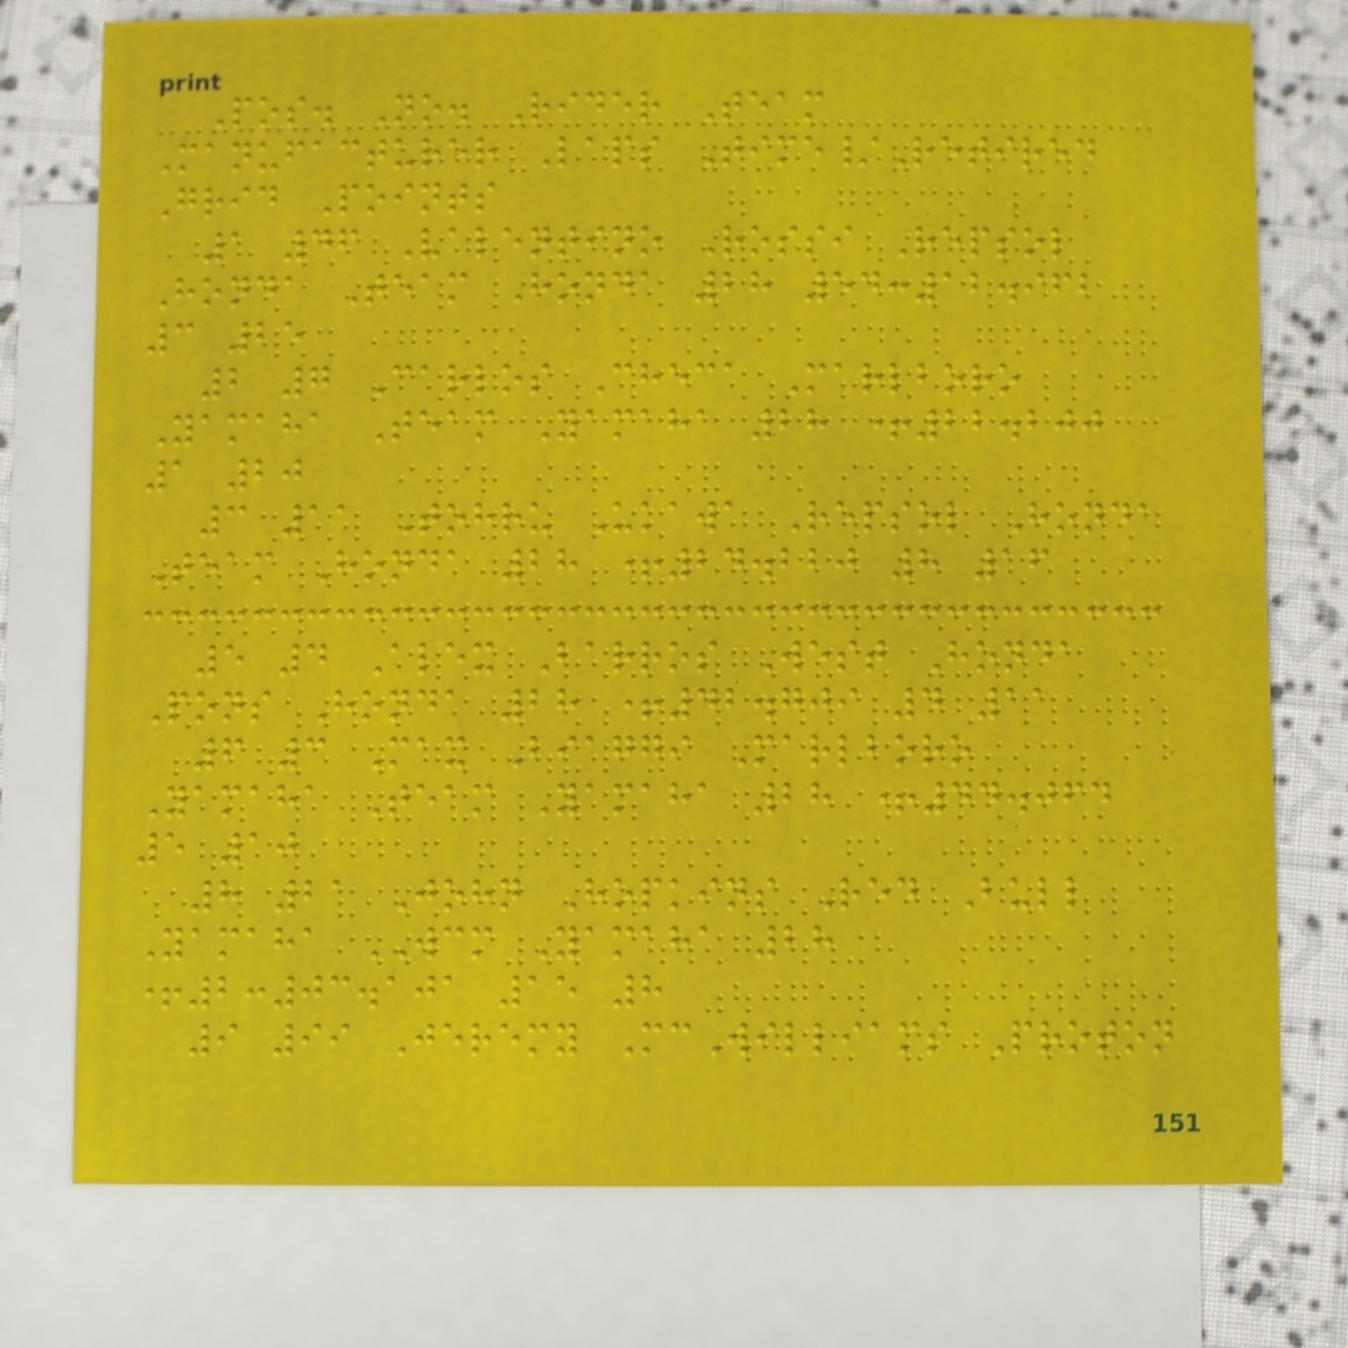Pos. No. Rider Team
Manufacturer Laps Time/Retired
Grid Points
1 46 Valentino Rossi Repsol
Honda Team Honda 28 54:12.962
3 25
2 7 Carlos Checa Marlboro
Yamaha Team Yamaha 28 +22.200
1 20
3 11 Tohru Ukawa Repsol Honda
Team Honda 28 +24.220 8 16
5 4 Alex Barros West Honda
Pons Honda 28 +42.709 4 11
6 3 Max Biaggi Marlboro
Yamaha Team Yamaha 28 +44.064
5 10
8 21 John Hopkins Red Bull
Yamaha WCM Yamaha 28
+2:03.101 15 8
9 99 Jeremy McWilliams Proton
